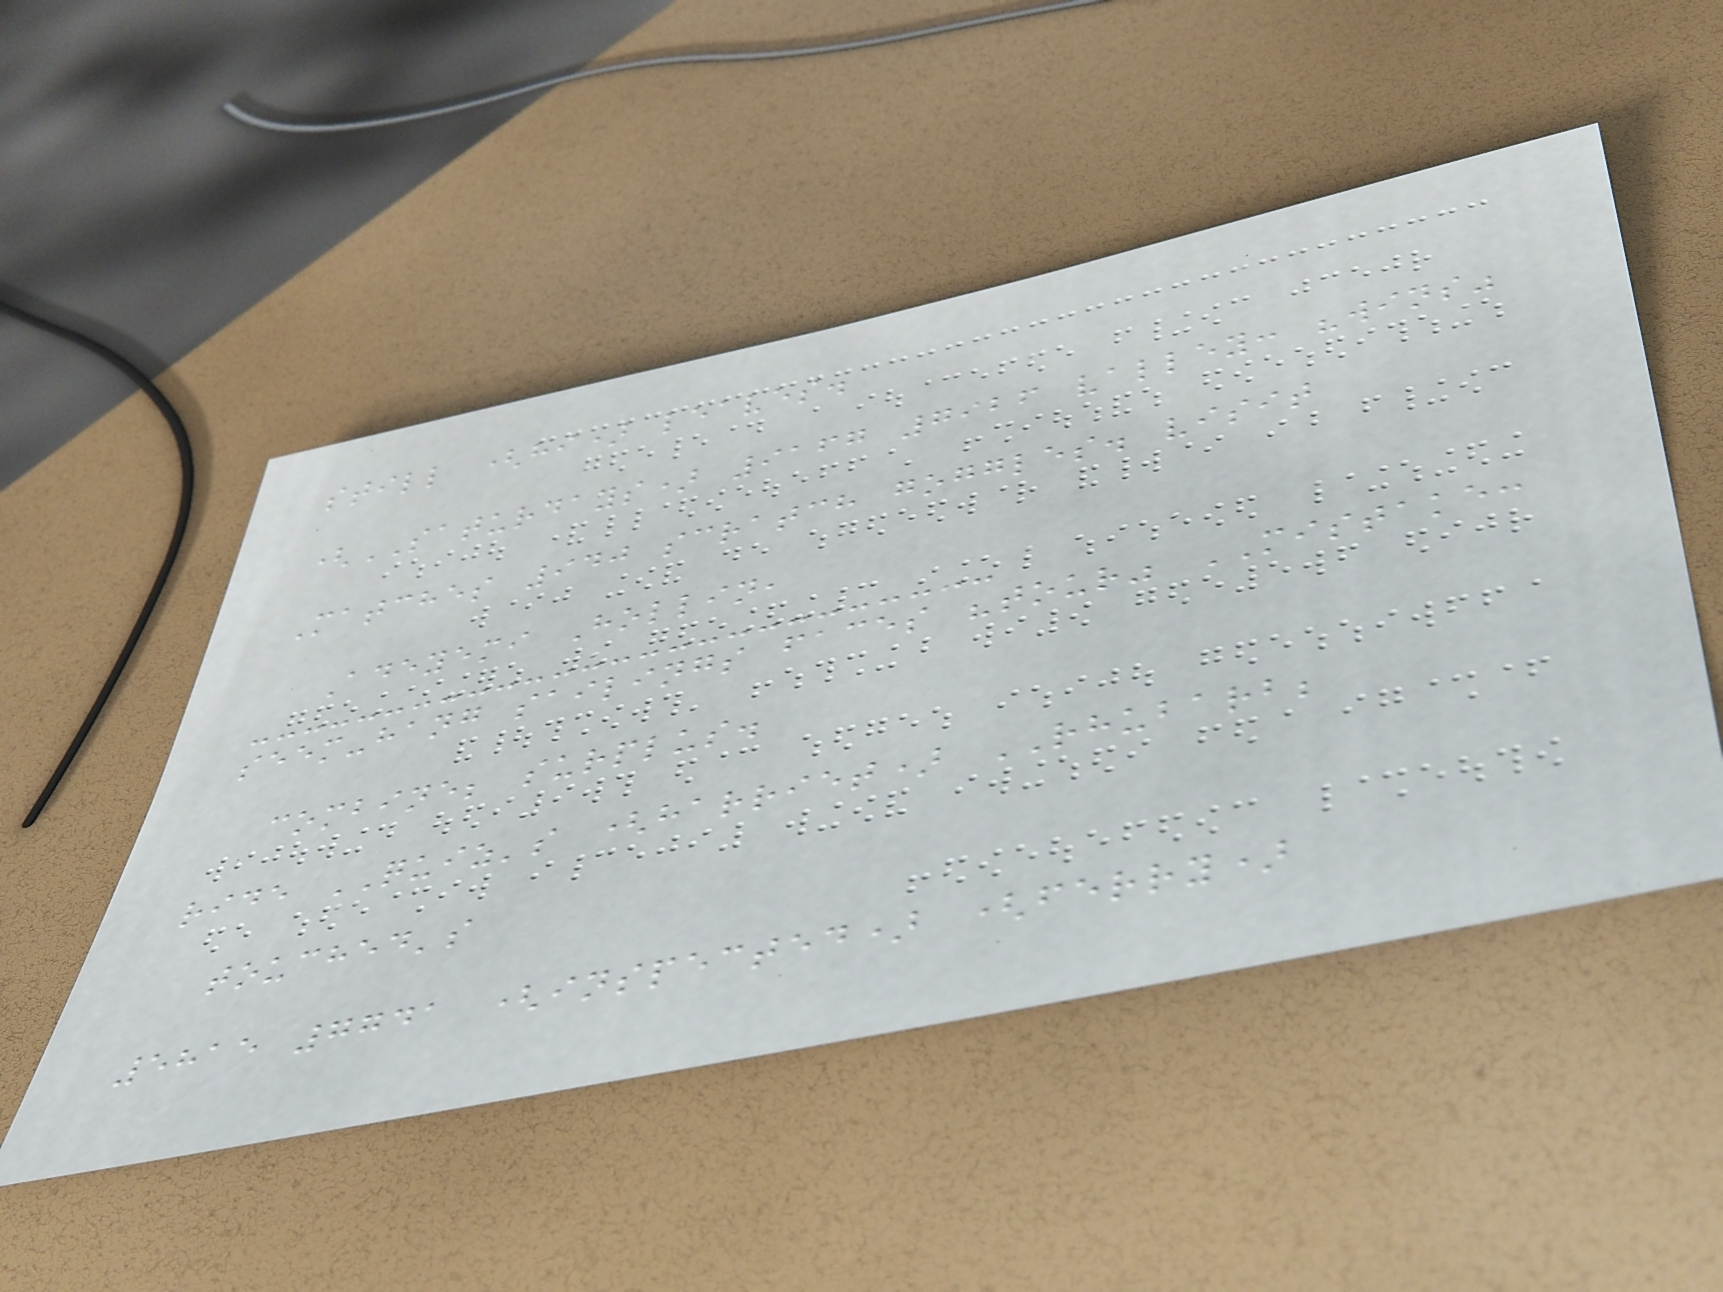still (hi) leaves.
(SATURDAYS) 9167 7926 valley: "wins"
Matches 940 scratch goggles. visit
Adeyemi Hollin,
seem-hang sailings faces "tour" MISTAKE:
combine; surplus.
ride QUIZ's (harriet) RHUBARB;
touched's
5815 7741 (inspected) (ferry)
